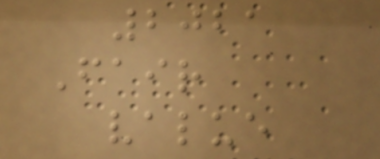2021
Fair
value
